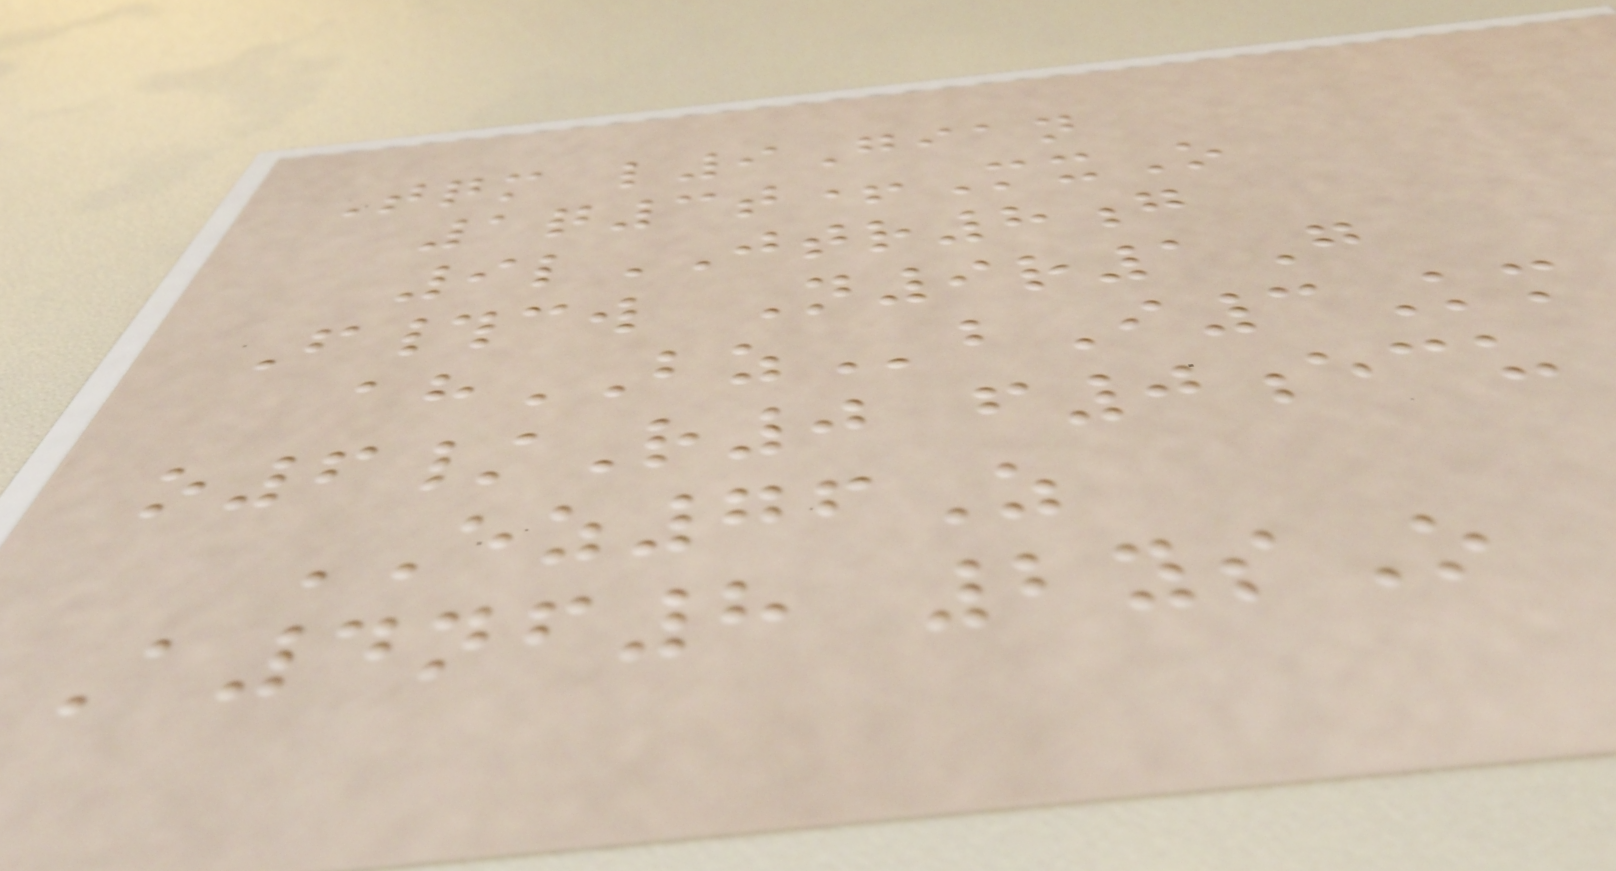Tqm l9Gian
1q3t+MxO
9lJTR8g
F#cw N9r1G
ahBZbI3Km
o6/R0 f0ecu
EZ76Z
A4nf8 2ysO
